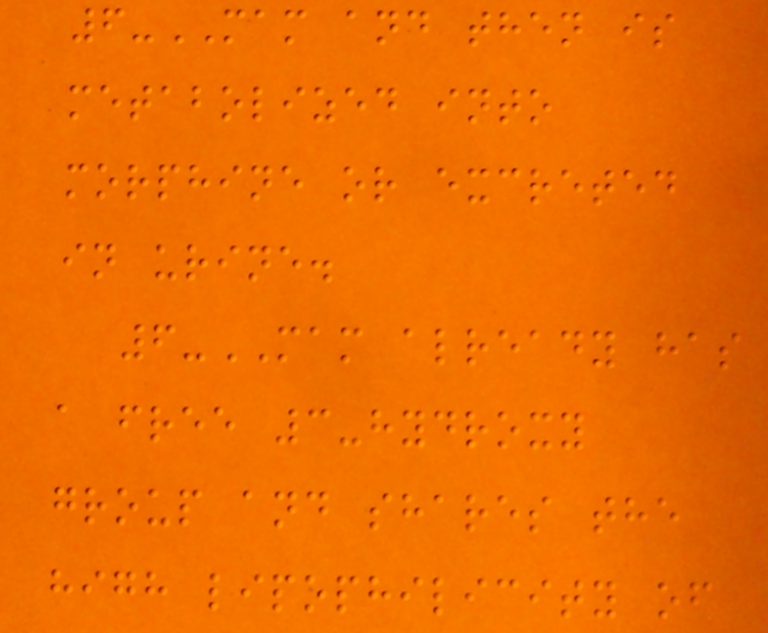6-MAM and then is
metabolized into
morphine or excreted
in urine.
6-MAM already has
a free 3-hydroxy
group and shares the
high lipophilicity of
